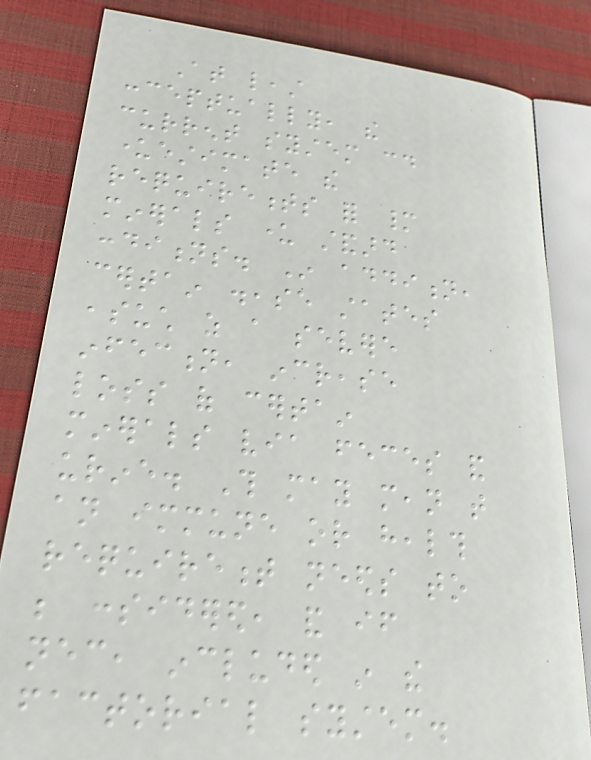At least
conceptually, the
current system could
underestimate the
requirements for many
minerals under standard
conditions. In addition,
certain disease states
,such as a severe
infection, increase
loss of certain
minerals via feces and
urine. This may mean that
an immune or health
requirement needs to
be considered, and if
necessary, included in the
factorial system.
